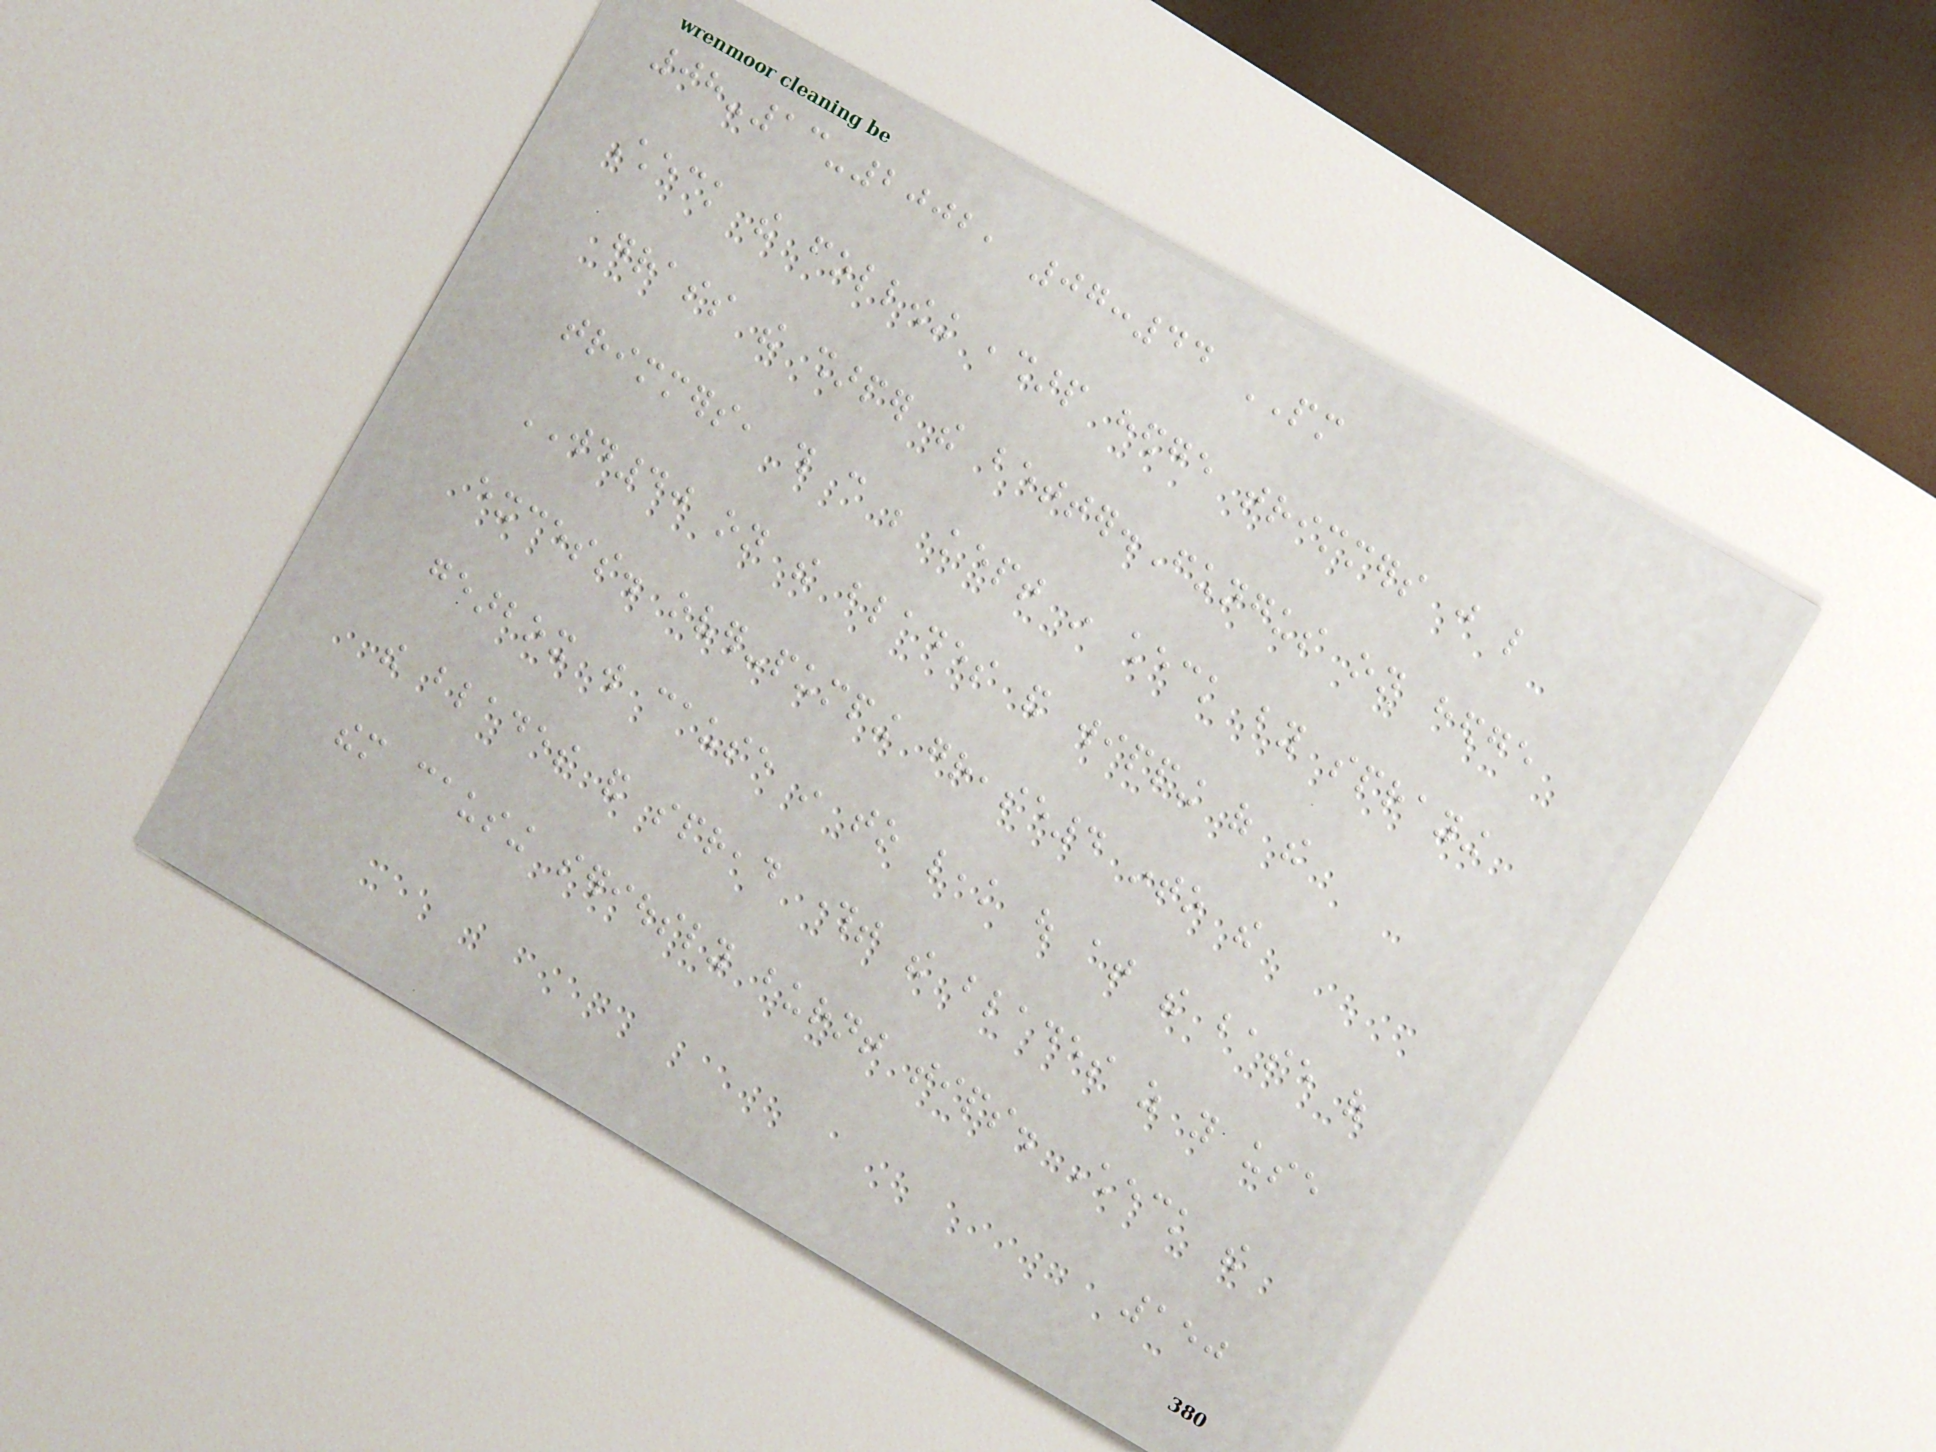08-13-2002, 07:44 PM
Check the following ,sharp hedge trimmers just like
grass the sharper the better.Fungus on hedge
trimmers, this can be kept in check by spraying
WD40 on the blades and wipping of the
excess. over-pumping grease4 into the
gearbox will cause in to leak out at the base of
the blades and spread throught the blades as you use
them causing seriously burnt tips. Check the
150
